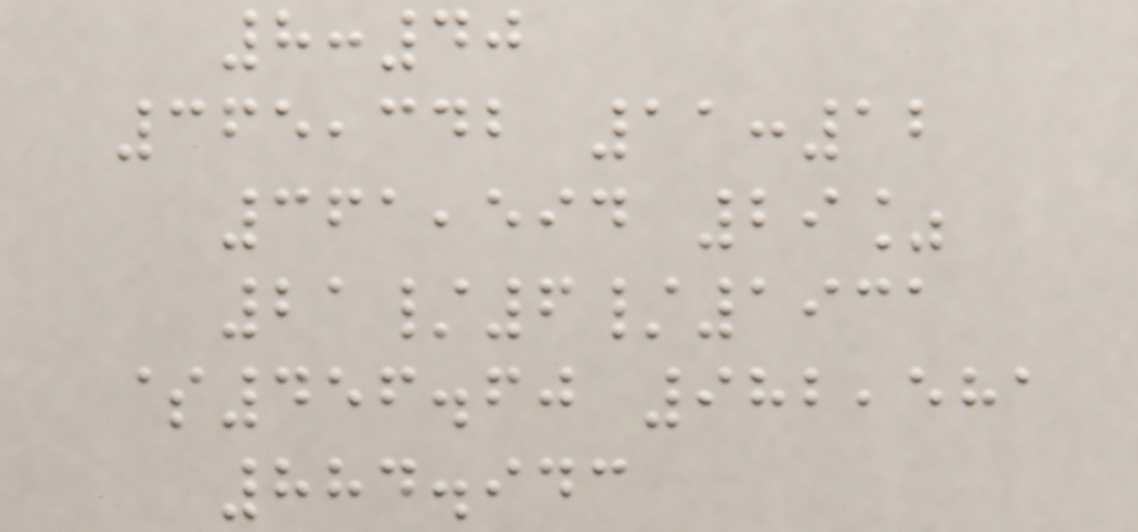8:40
365,342 11:12
361,594 29%
21/6/1931
$456.60 982,581
884.943
